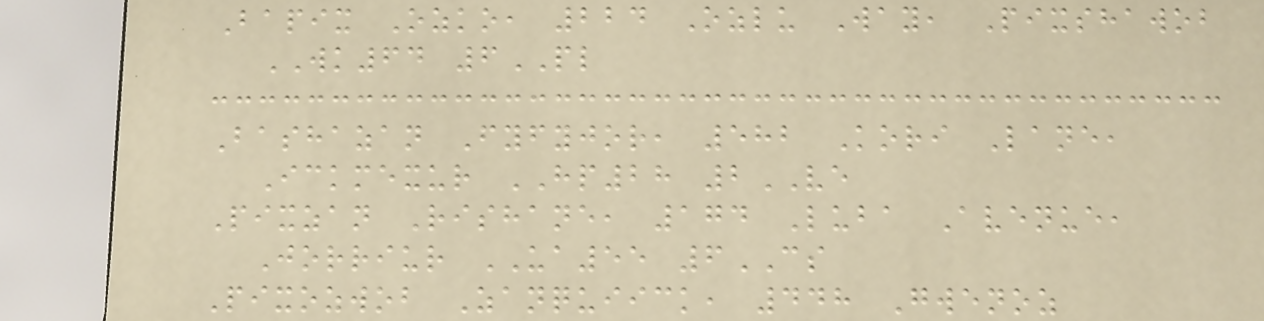Bapix Ozko, 224 Ozlu Way, Pixshawob
WK64 6PL
Bashazan Fyfyjor, 582 Kori Lane,
Ickmexur HP28 2VE
Pixzan Rishane, 174 Luba Avenue,
Jorriur UA55 6CS
Pixozwob Zanquiick, 448 Gwenoz
